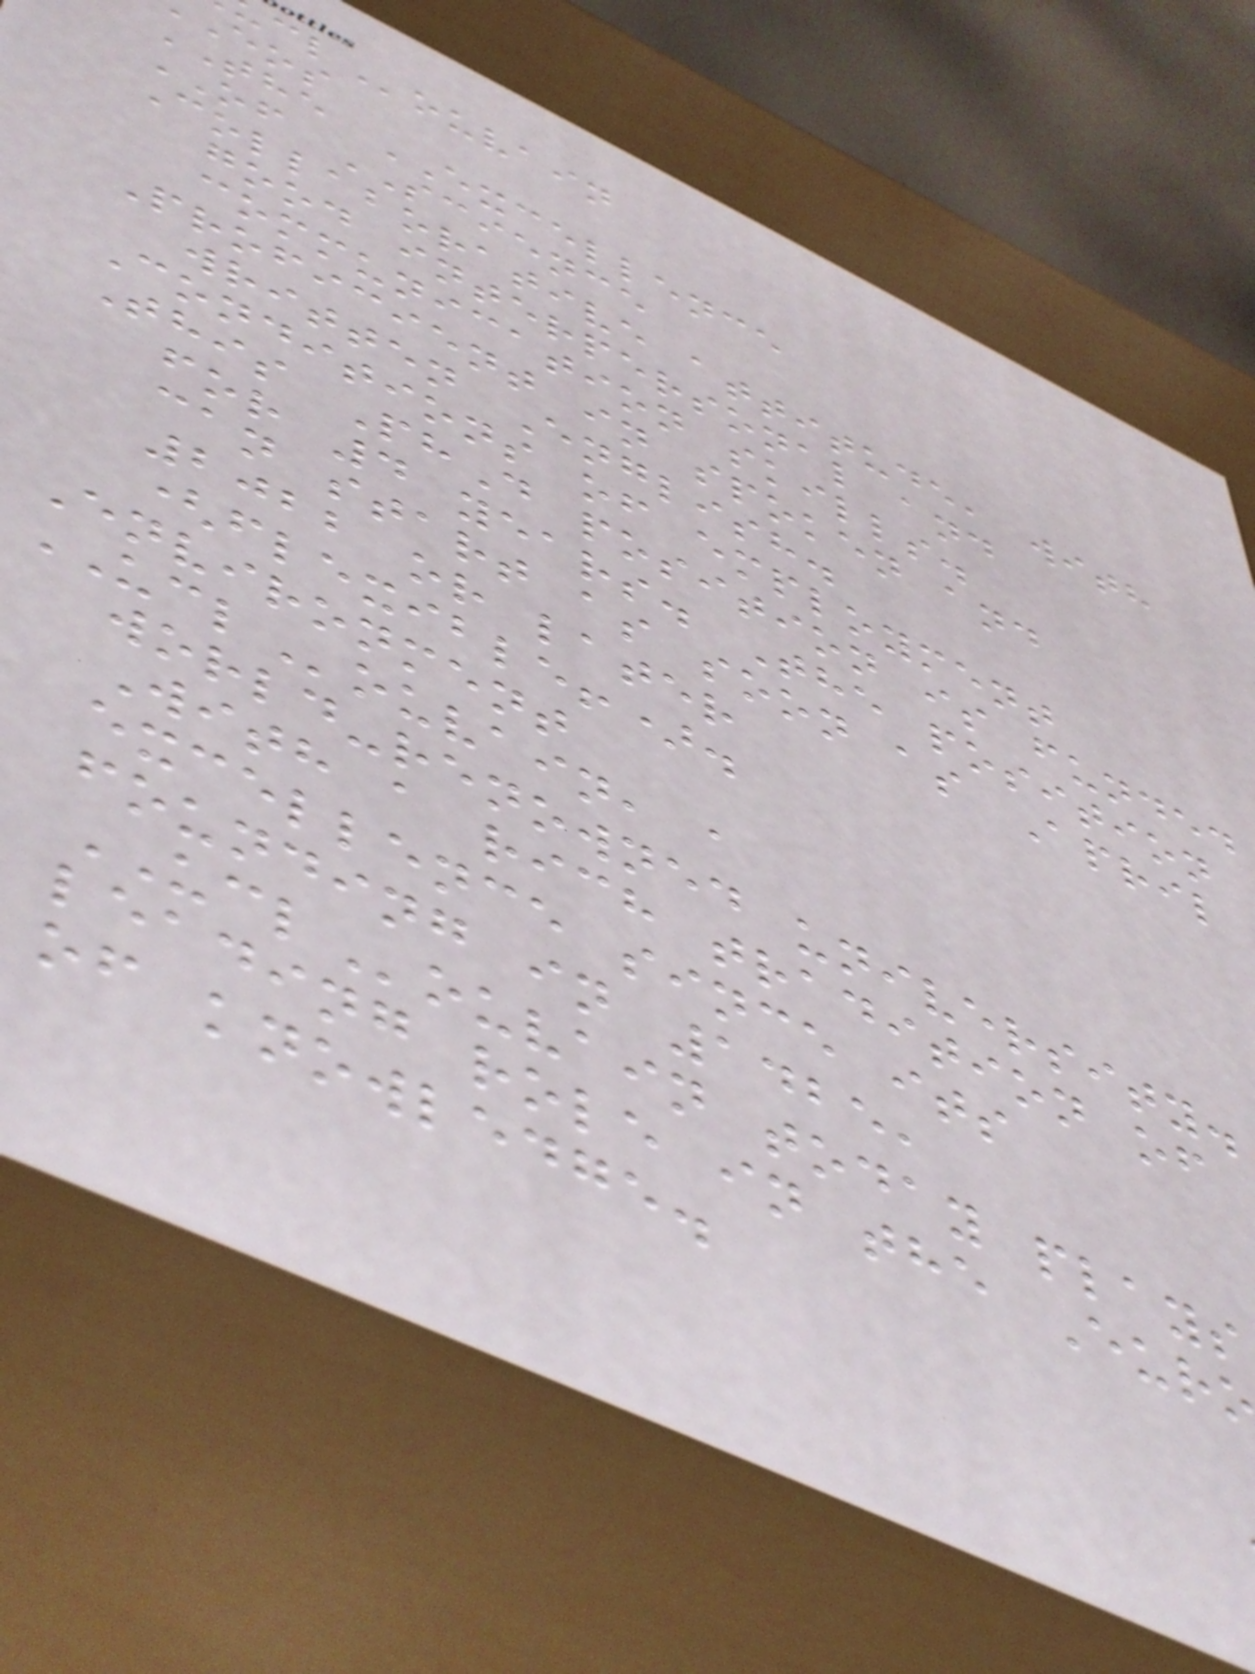ouvain
THE EXCELLENCE
OF SCIENCE
Collaborative attitude, with
good interpersonal and
communication skills.
Proficient in spoken and
written English.
Conditions of employment
This PhD position is funded
for 4 years. The position
can start as soon as April
2022 or later
(flexible!).
Environment
UCLouvain, a
world-renowned university.
With a rich tradition of
excellence since its
founding in 1425,
UCLouvain today plays
leading role in the Eur
of knowledge.
